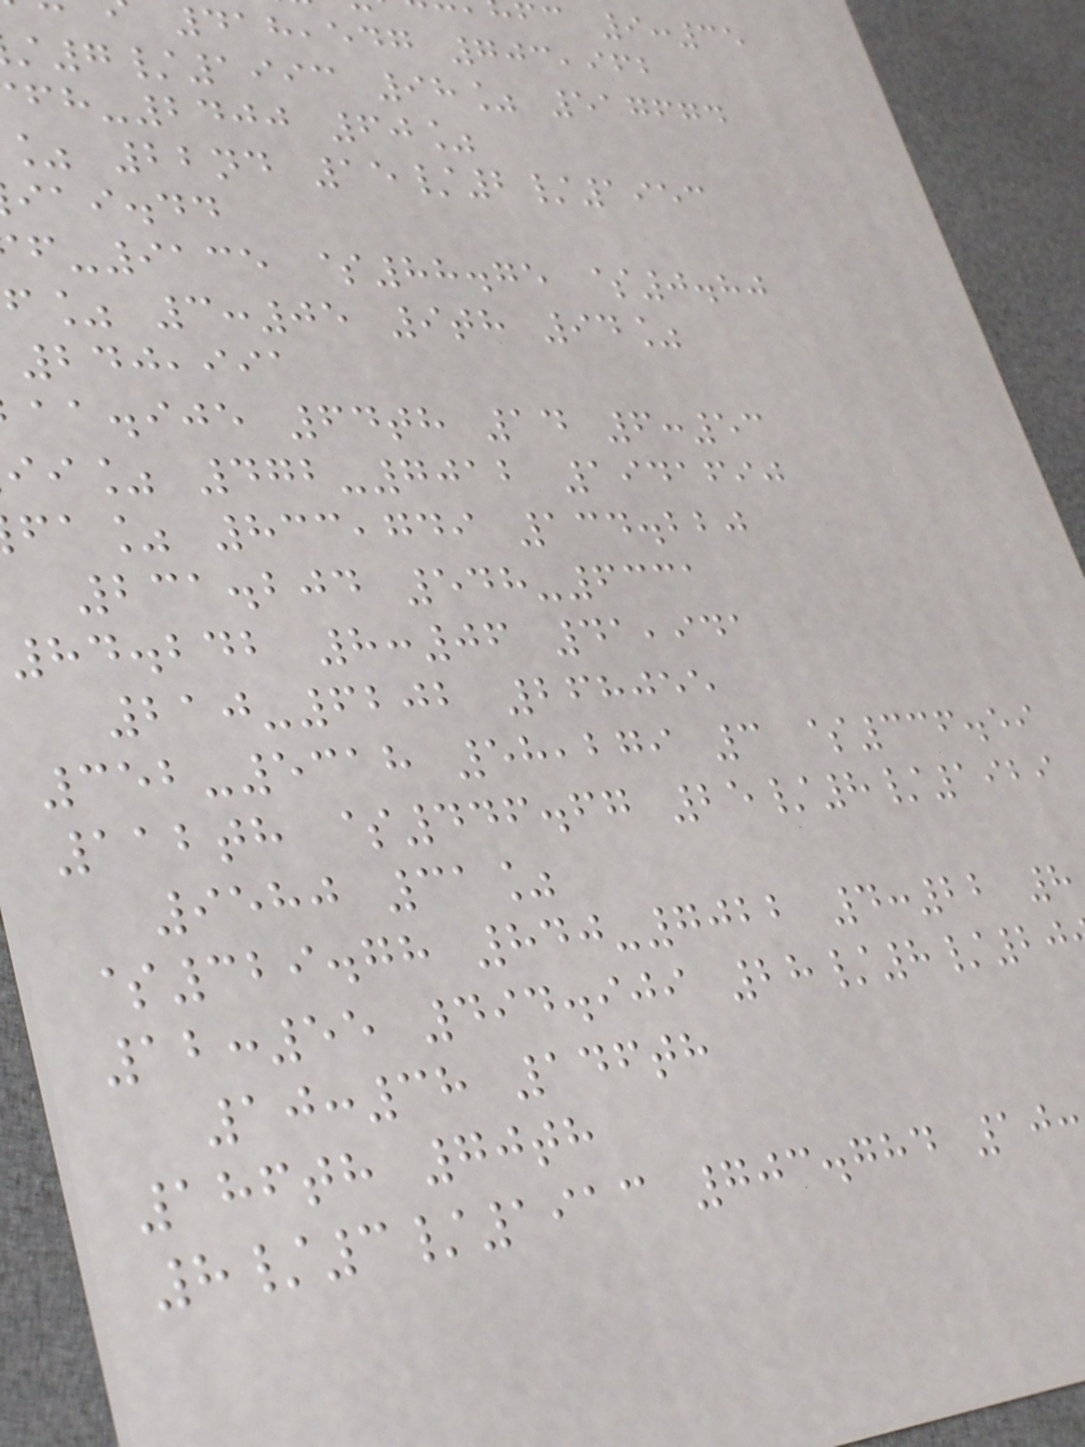fc 9:35
418,547 703,962
7/1993 98% 517674
-2400 60%
% 22nd 15/2/1953
iai.dd
-9135 $88.75 $0.80
f% 3:05 9th 94%
240,991
aa.ije 64th 14 6:53
ii% 472-7012 1941690
fa% 833,749 134.220
231.204 548-6331
84.242 8:06 41,941
210-6202 268055
352-5318 58,279 3 $336.59
112th $446.67 25/8/1929
9580 31%
$329.78 840-7022 4:22 8
12:55 494.909 28/8/20
10:38 146th
186th 70th
8/3/1913 703.784 10:
